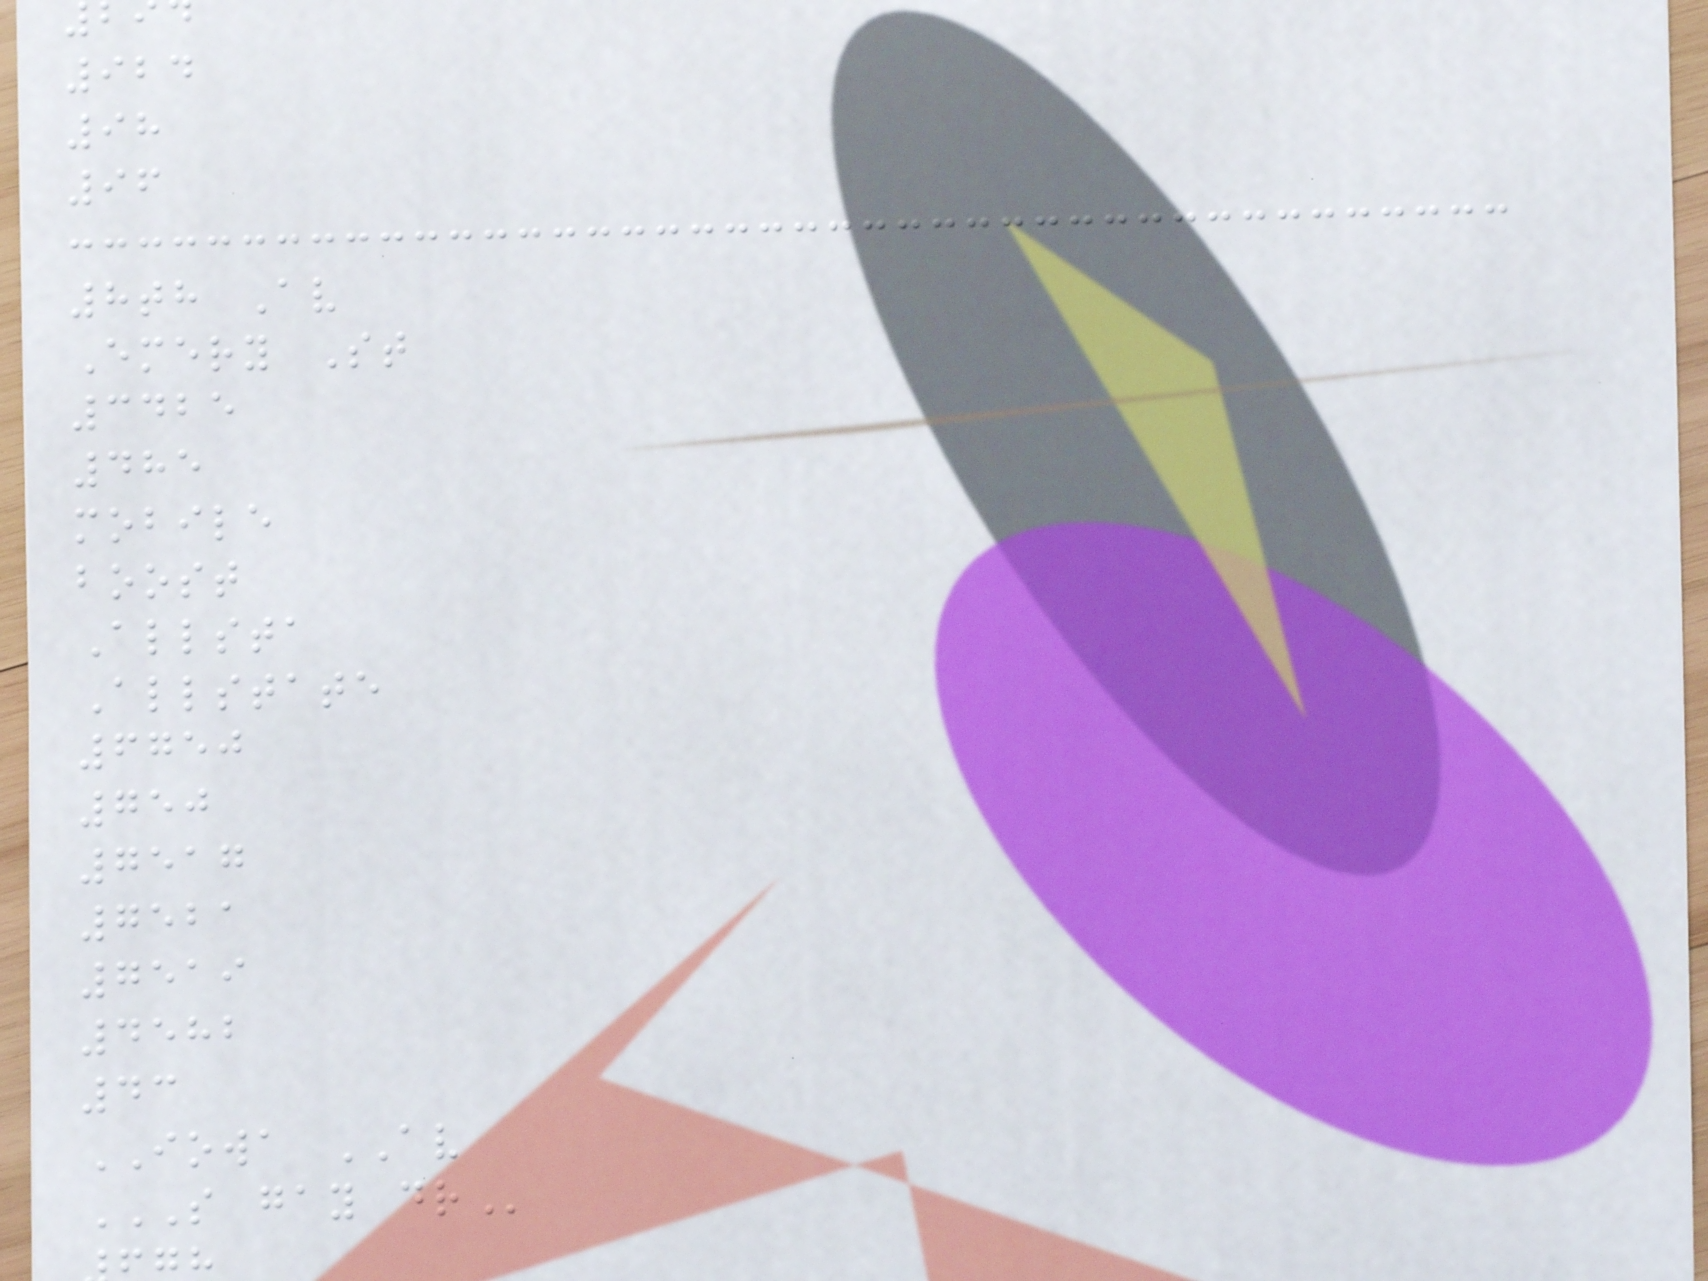924
98
96
8th Av
Emery St
3425
485
mobile
boost
Allsta
Allstate
6750
750
7517
7521
7519
4582
43
IOWA AV
S GAY DR
